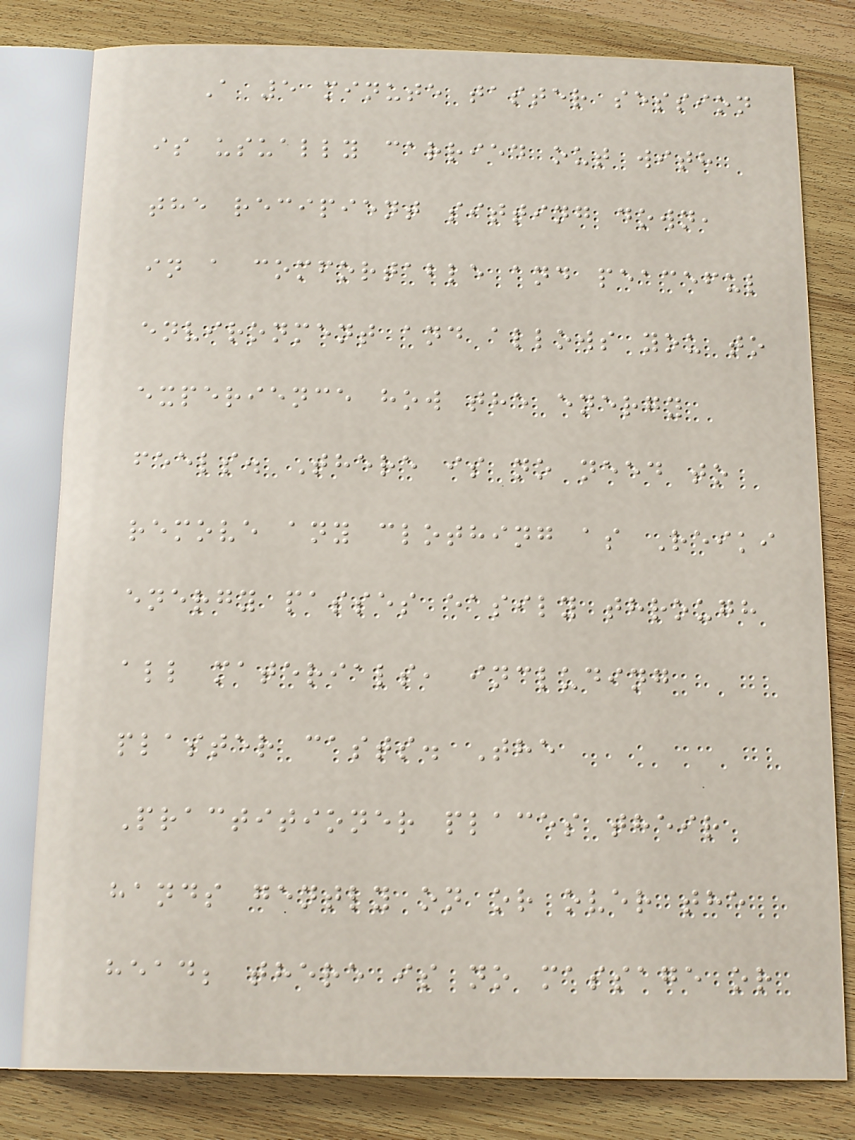A 5 minute taster session
is usually carried out with
the recipient sitting down,
in a comfortable and peaceful
environment and allows you to
experience how the energy
feels. There is no need to
remove any clothing as Reiki
energy passes easily through
all materials, including
plaster casts. The
Practitioner places their
hands gently on or over the
head; there is no massage or
